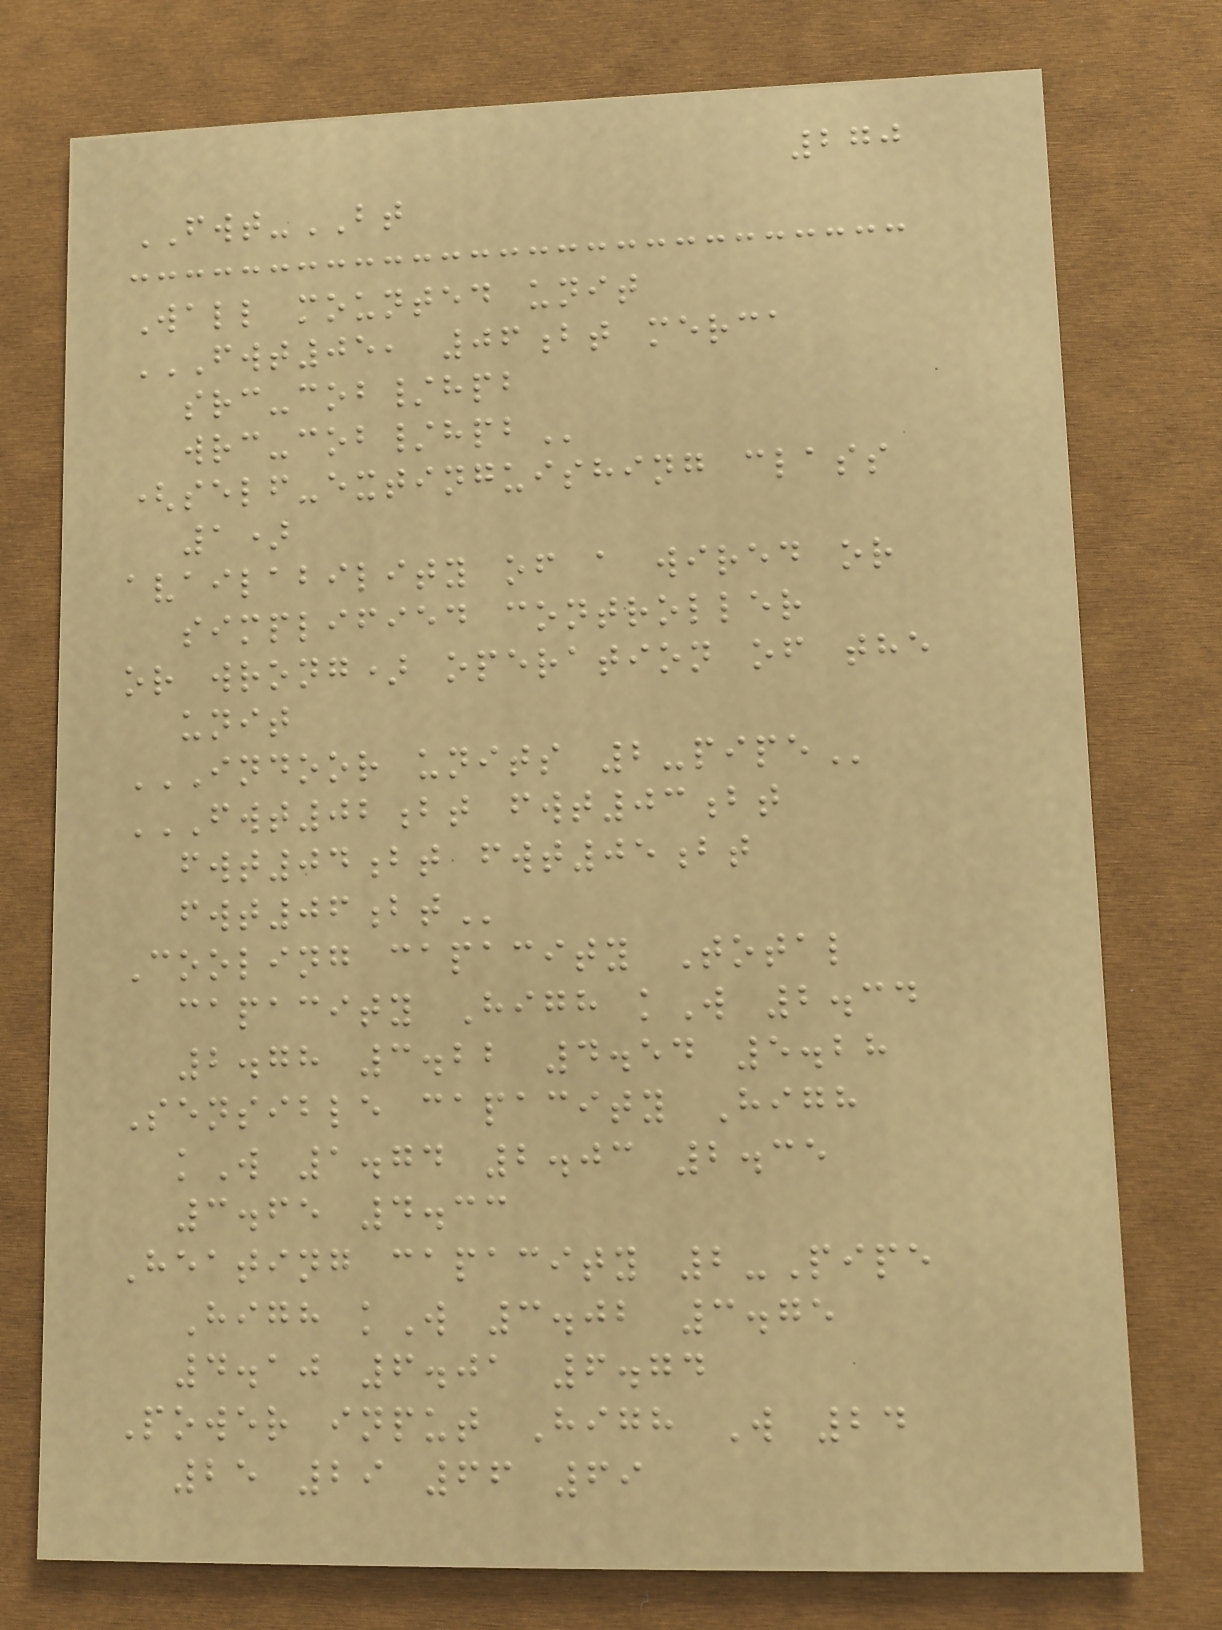270
FWT-BT
Wall mounted unit
FWT05, 06BT MERCA
SRC-COB/HPB
WRC-COB/HPB
(self-extinguishing class
1)
availability of a wired or
simplified controller
or wrong) operation of the
unit
INDOOR UNITS 2-PIPE
FWT02BT FWT03BT
FWT04BT FWT05BT
FWT06BT
Cooling capacity Total
capacity High kW 2.34
2.78 3.22 4.54 5.28
Sensible capacity High
kW 1.74 2.03 2.35
3.65 4.33
Heating capacity 2-Pipe
High kW 3.02 3.75
4.10 6.01 6.74
Power input High W 24
25 29 66 69
